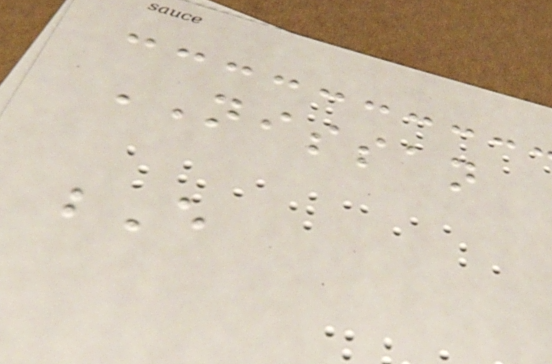NISSAN
E
